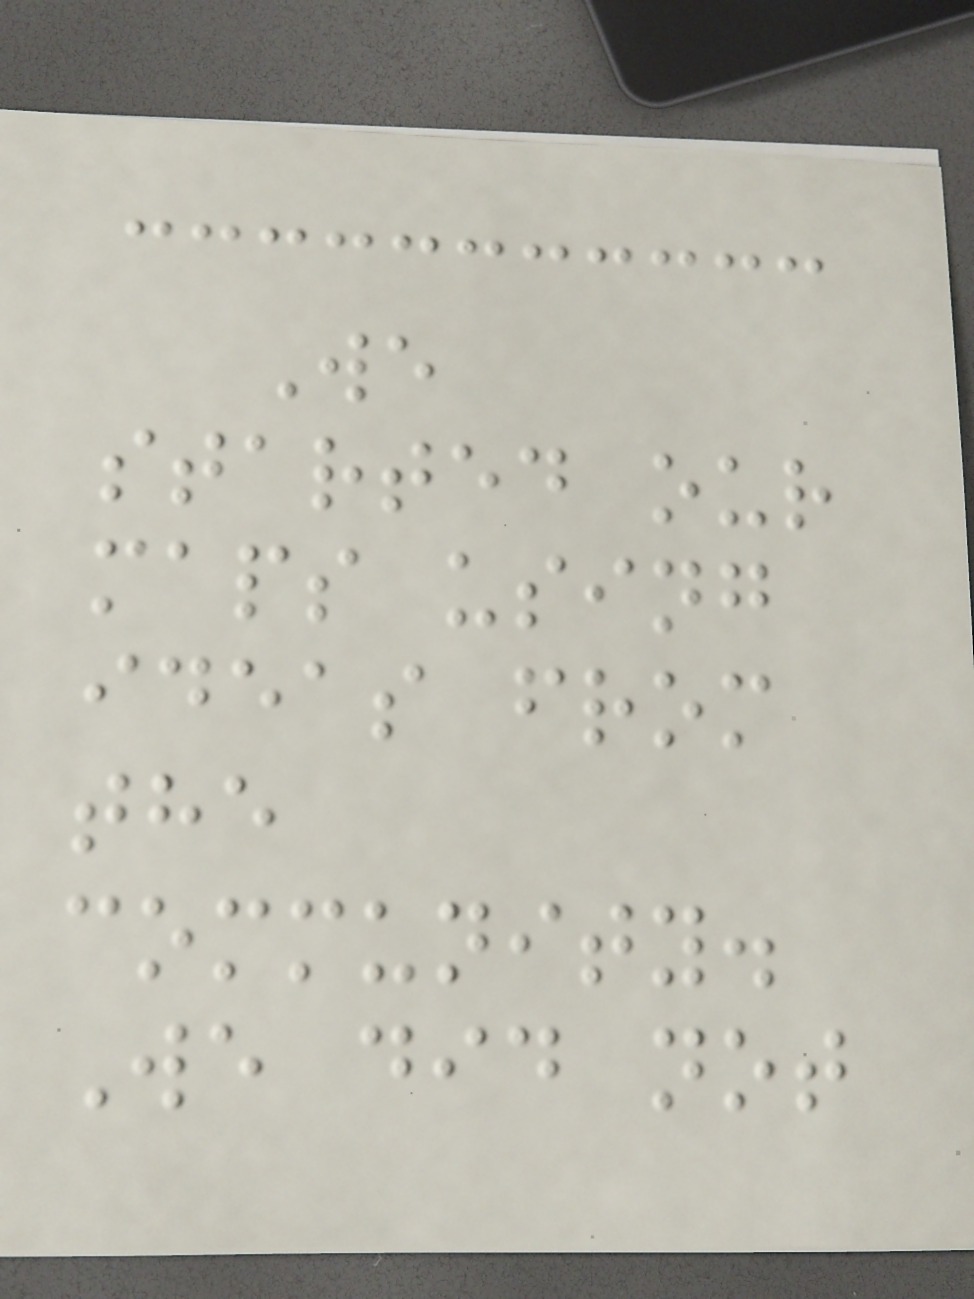We
started our
maps using
ideas from
the
community.
We did not
